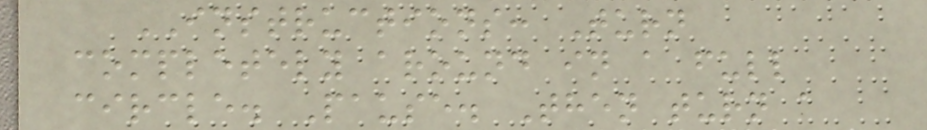INSTRUCTIONS: Turn
completely around in a full
circle. Pause. Then turn a
